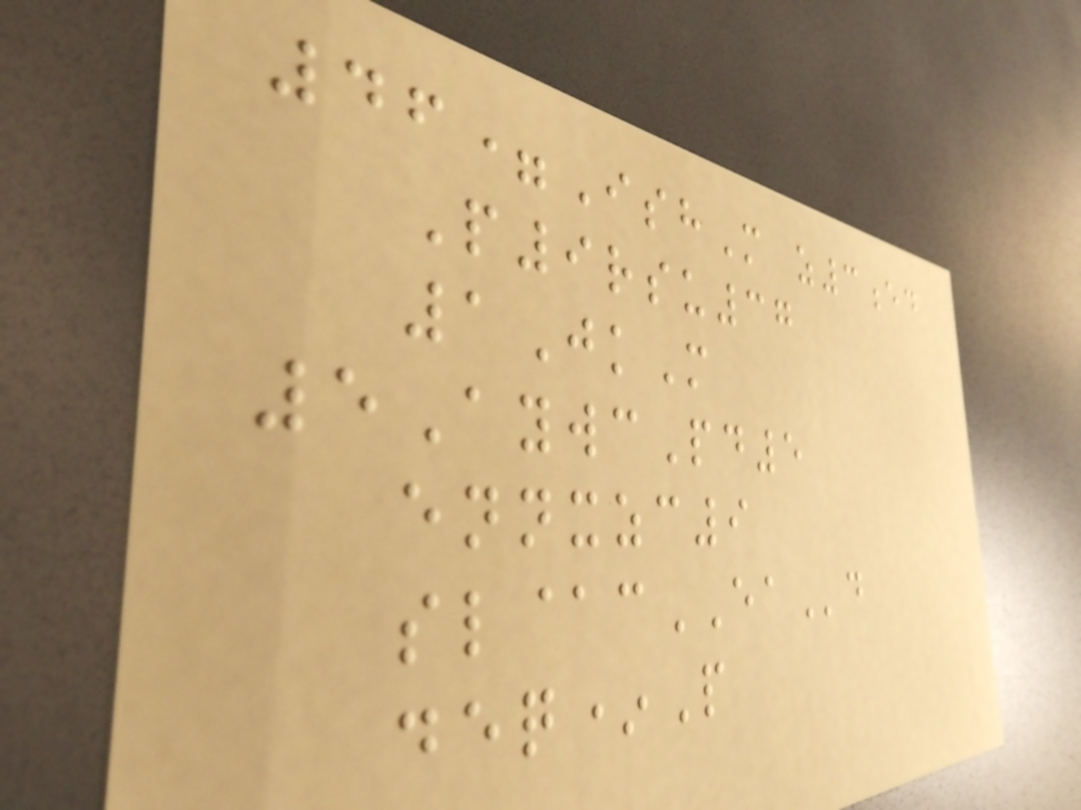46=IshM z3ed
P9rsu37
1JkM
5AywcPd5
ennxzc9
sl@cEAd
deq*P
